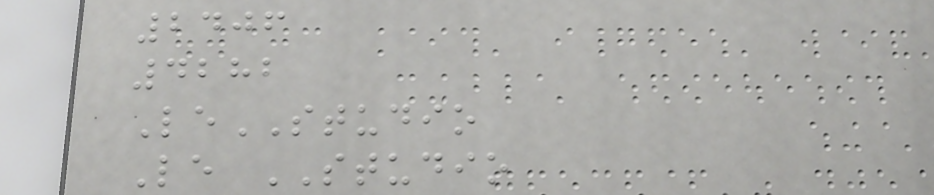2406
4282
LeSTUDIO
Le STUDIO
